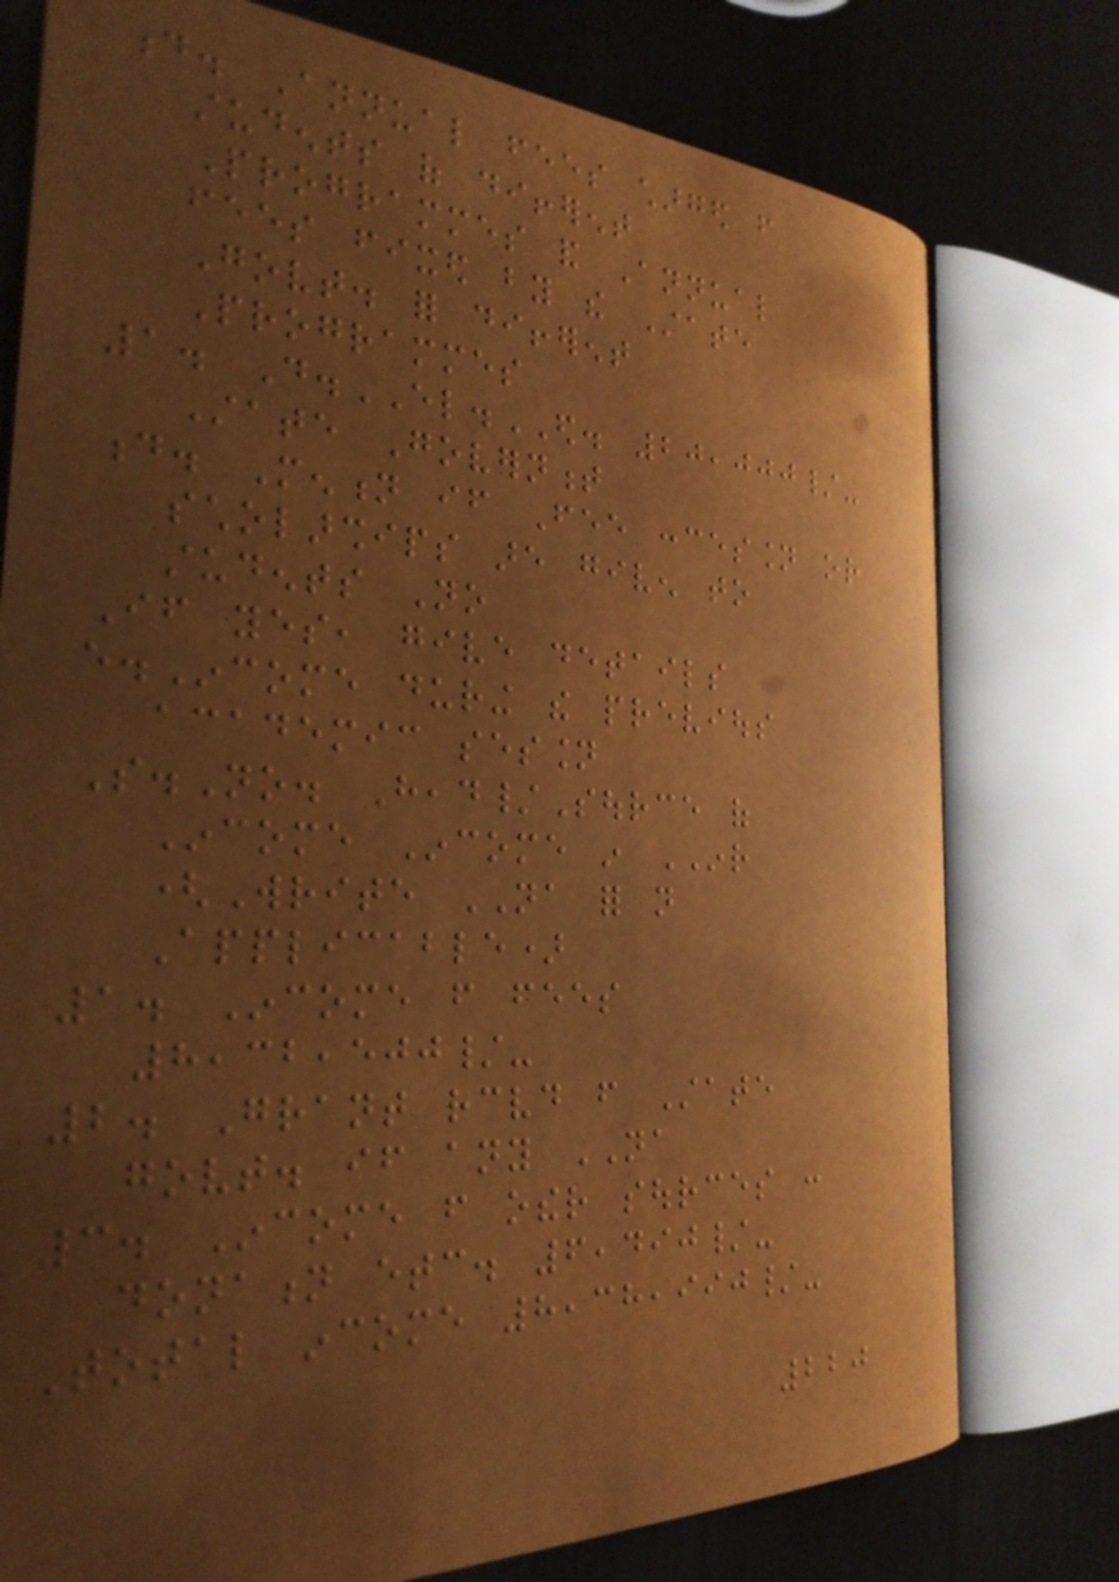d. Annual fees charged from
students of different
Programmes and Annual
fees fixed by the State
Govt. for different
Programmes
1. D.EL.ED. 20,000/-
State Government
d. Mention if Fee concession or
scholarships are given to
students No
If yes, give details
e.Income during the previous
academic session
S.No. Head/Source of
Income Income in INR
(Write NA for not
Applicable)
1. Income from fees
8,32,500/-
2. Grant received from State
govt. if any NA
3. Income from other sources :
donation etc. 6,490/-
Total income 8,38,990/-
220
